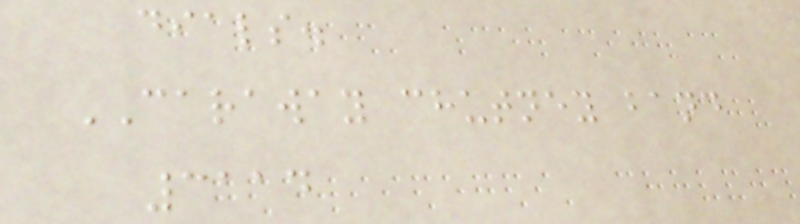dials.
CARAWAY chutney band
3114
